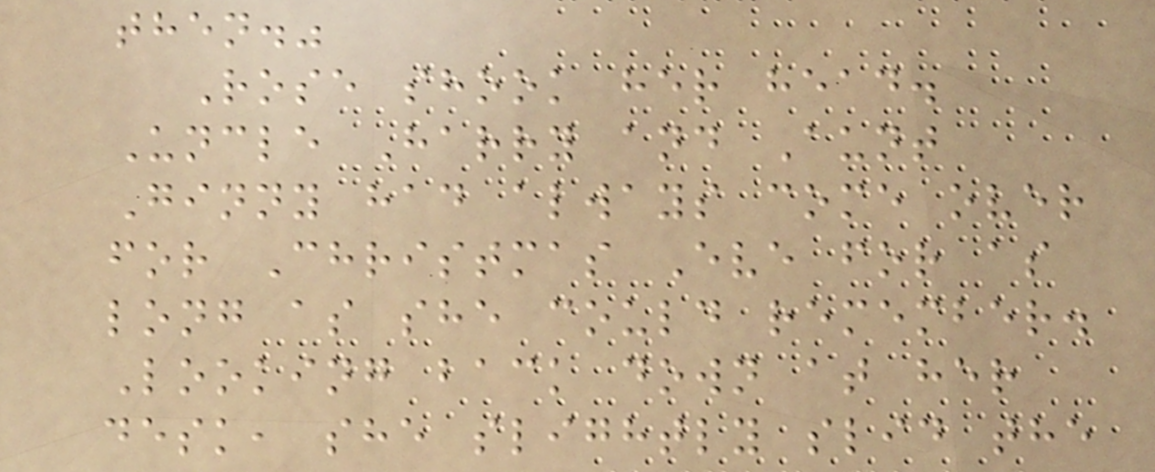then."
Rose shook her head.
Uncle Harry and Aunt
Ginny had always come over
for Christmas Eve for as
long as she could remember.
Looking back down at her
desk, she slightly slid the
